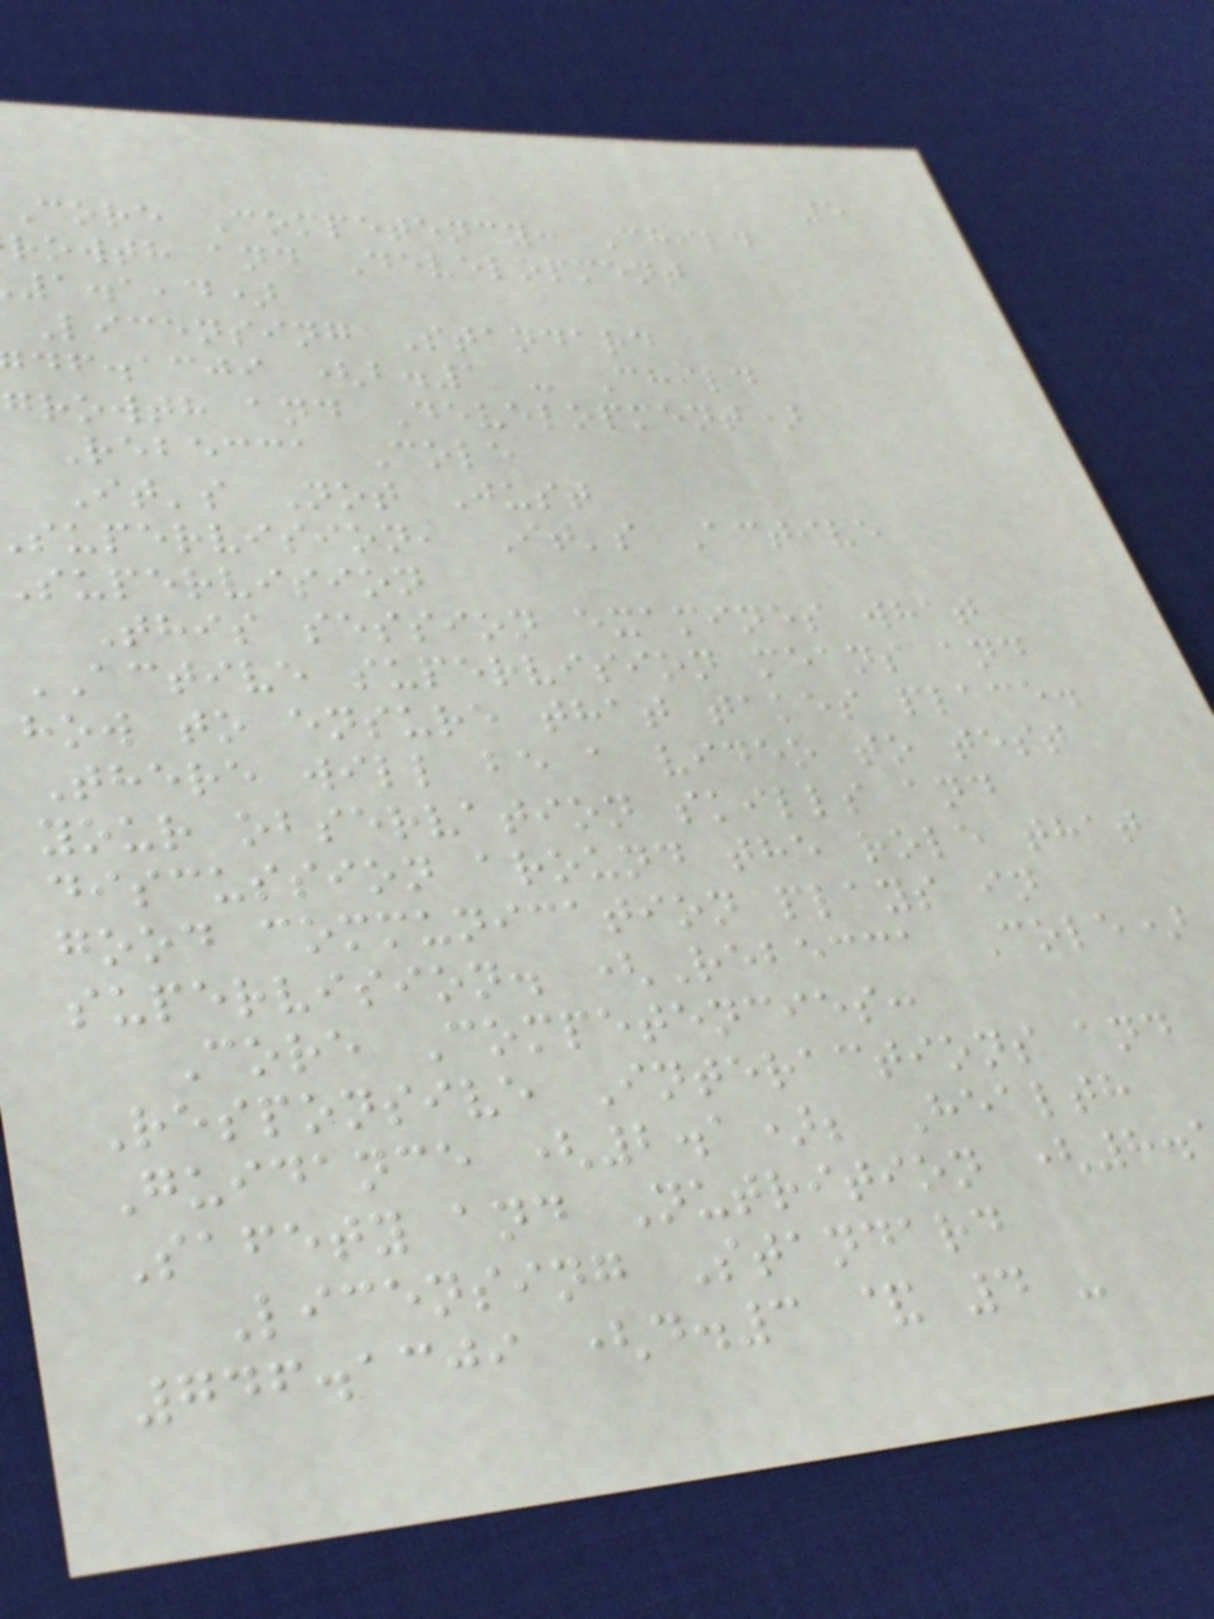5
Core Competency: Child
rowth and Development
1.1,4)
Licensing Standard
df.acji (b.1 - Child
growth and Development)
Rebecca Cole
It's Not Just
supervision, It's Active
supervision
This session examines what
ACTIVE supervision means and
how to ensure that takes place.
There will be a video to test
your observation skills and
discussion around the role that
good communication plays in
supervision. (Rebecca Cole)
Core Competencies:
Responsive Interactions and
Guidance (2.1); Health
Safety and Nutrition (8.
Licensing Standard
746.1309 (d.3 & 4 -
